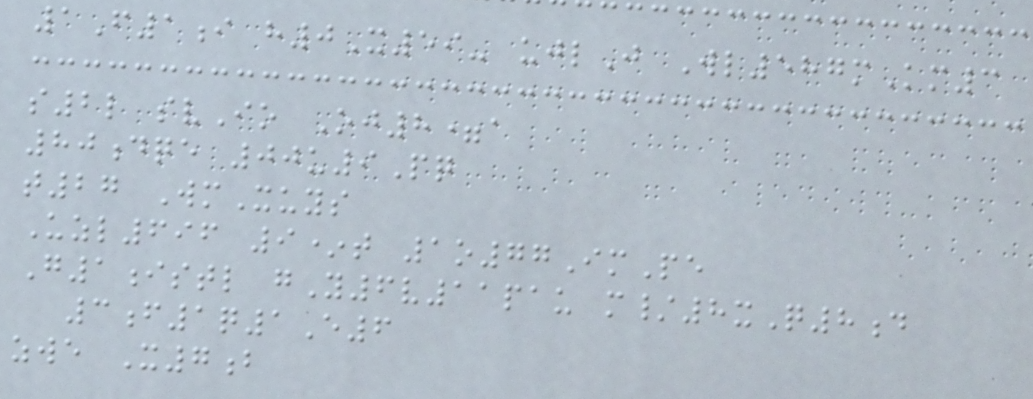1F1i h0X59- ujlJ Wl587mKm3
s2l svIo Oj8=a
80dqe 00u9Pq
t27 WmXuys
Uzl696 9*t 1o77ImPe
G1istl gY6v11pau m/8xQ8d
3f1q1E6
zwe X7b
